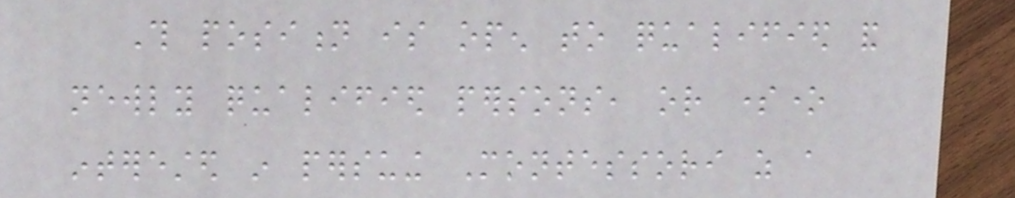This position is open to qualified and
newly qualified persons, or someone
interested in persuing Montessori as a
